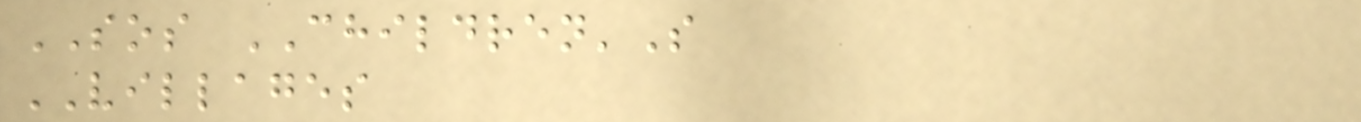SOS CHILDREN'S
VILLAGES
